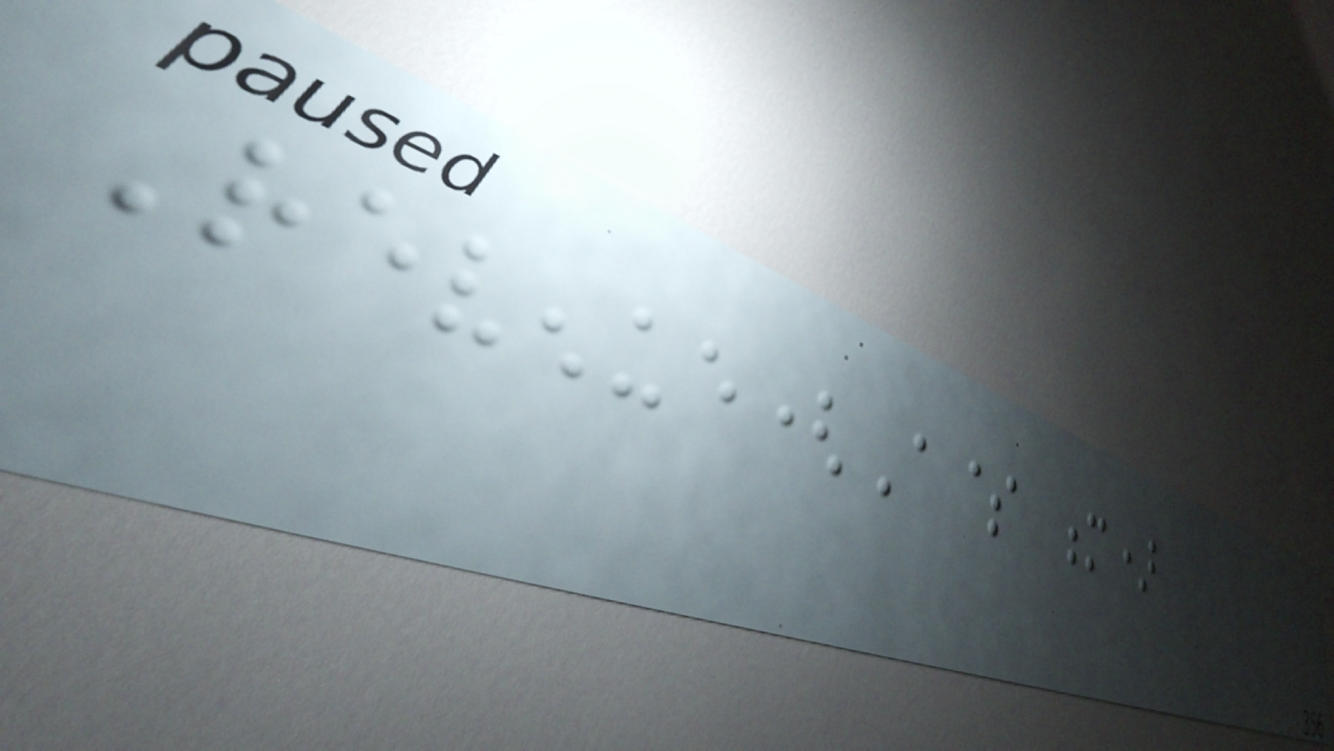Revenue(A$ m)
